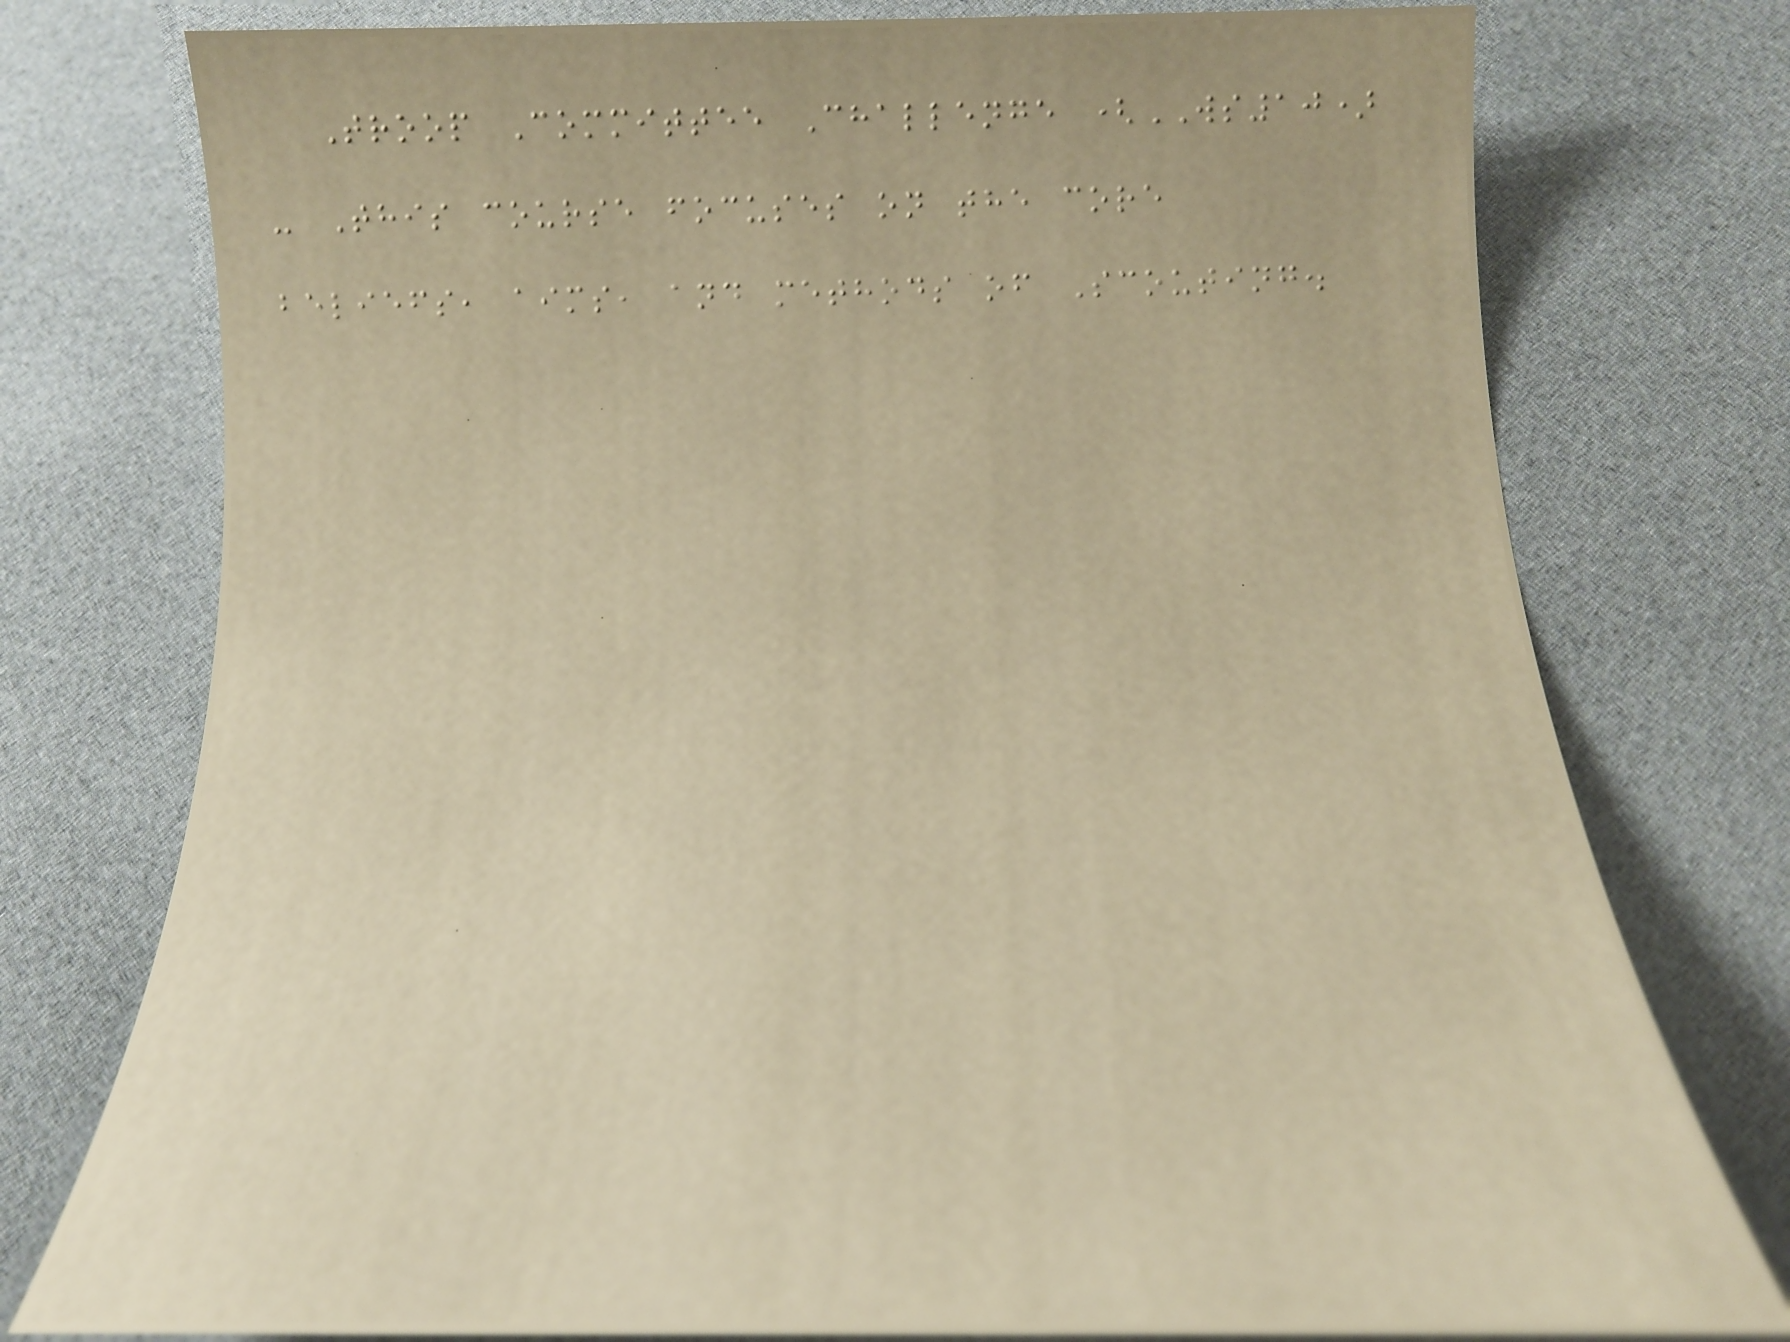Troop Committee Challenge (WS10)
- This course focuses on the core
beliefs, aims, and methods of Scouting.
